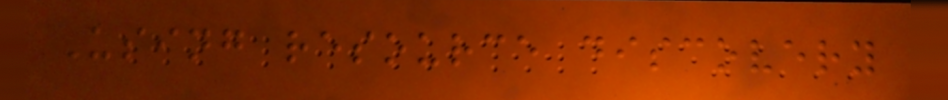Using resource discovery
